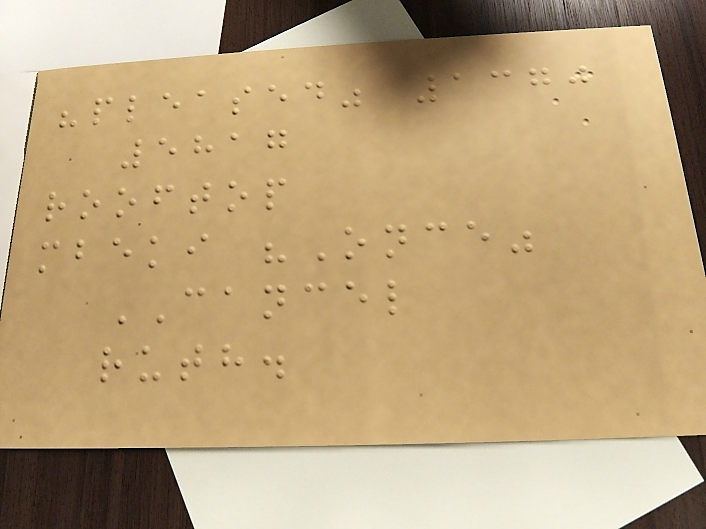"pleased" 1370
5817
rooftop
mbeki "Once"
CANCEL
ruth.
